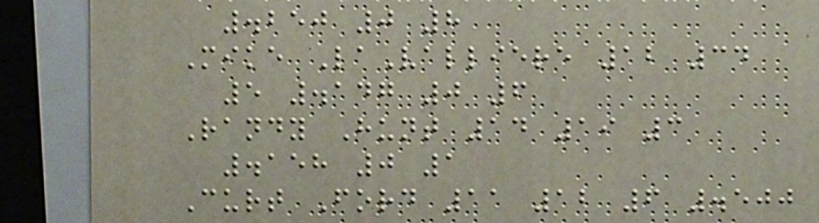.250 0 8
Mike LaValliere 12 34
5 .147 0 6
Randy Hunt 14 19 3
.158 0 1
Curt Ford 11 12 6 .500
